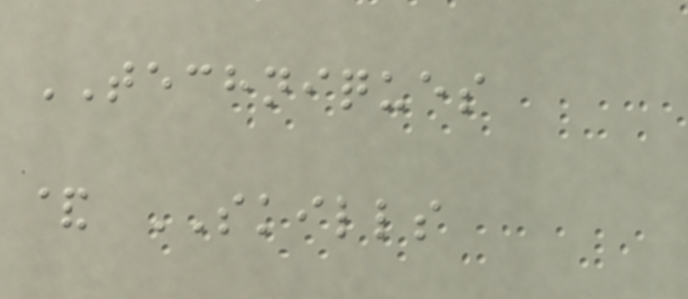TECHNIQUES
& SKILLS
